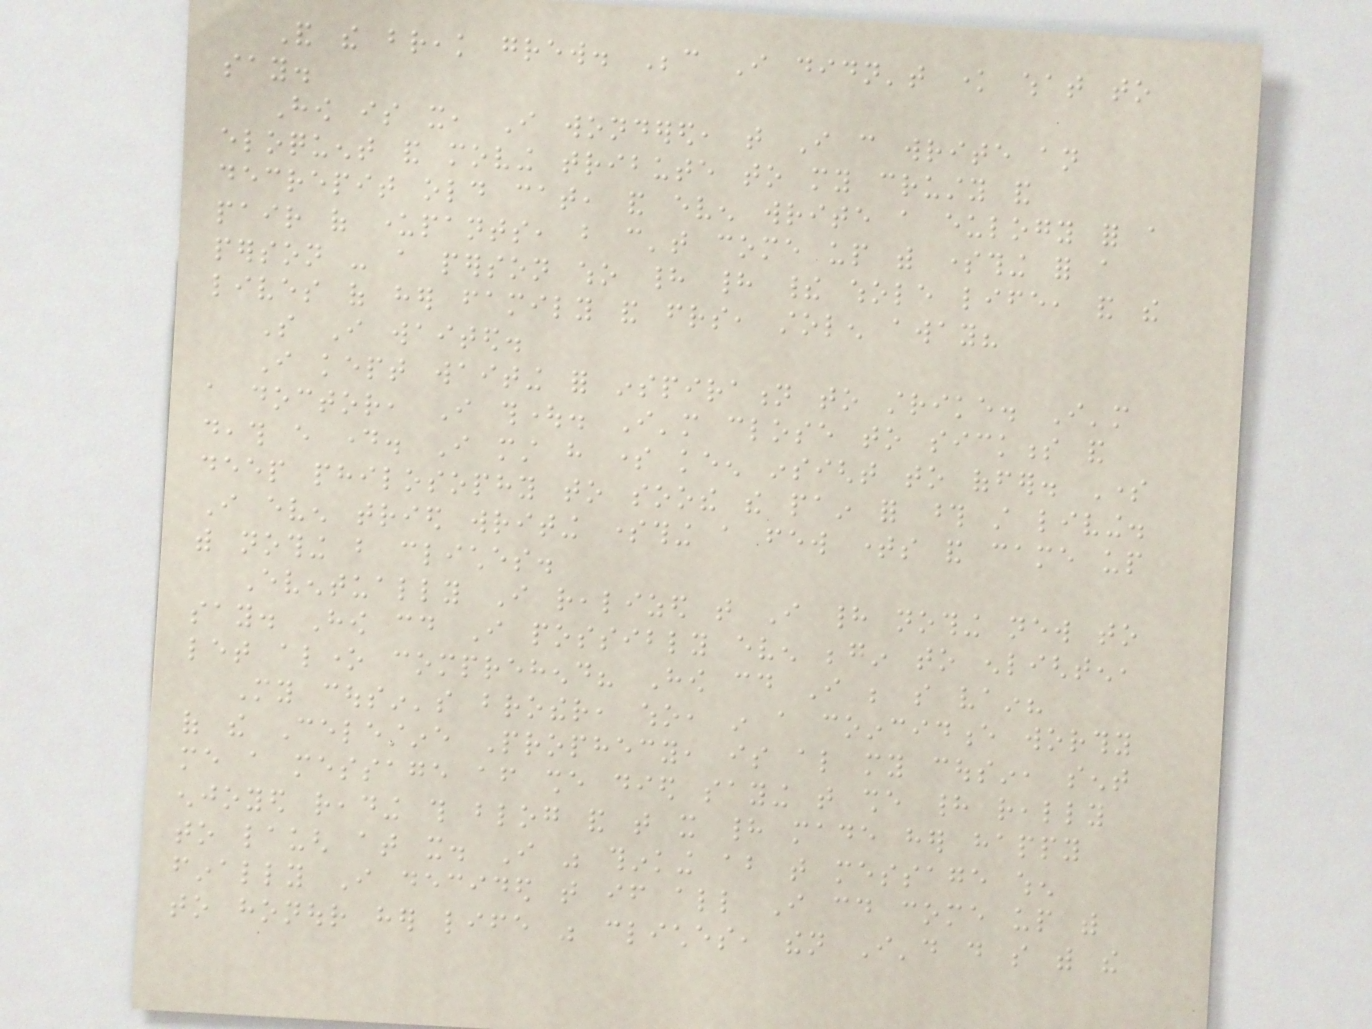And the break grew. Because I didn't know what to
say.
How is it, I wondered, that I can write an
eloquent and moving tribute to my crusty and
decrepit old cat, and even write a eulogy for a
pair of underpants, but can't come up with something for a
person - a person who had had their whole life, and the
lives of her family and friends, stolen away?
So I waited.
I kept waiting for inspiration to strike. I'm
a doctor, I thought. I'm close to sickness and
death every day. I must have some keen insight to offer. Some
deep philosophy to soothe the pain for those still living.
I even tried writing something a few times and came up
with nothing but cliches.
Eventually I realized that I had nothing new to
say. How could I possibly even begin to enlighten,
let alone comprehend? How could I be so vain?
My cousin's brother, who, in a coincidence worthy
of the Celestine Prophecy, is also my cousin, sent
me a message after she died saying that she had really
enjoyed reading this blog and that it had made her happy
to laugh at it. I was thinking about that message when
finally I decided that if all I could come up with
to honour her life was cliches, then I'd do so with the
